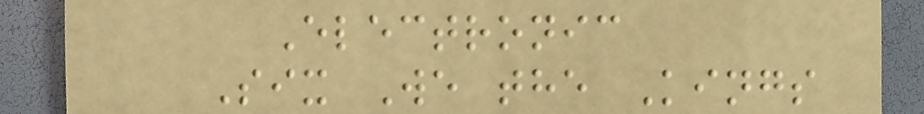Electronic
Six We the Kings
